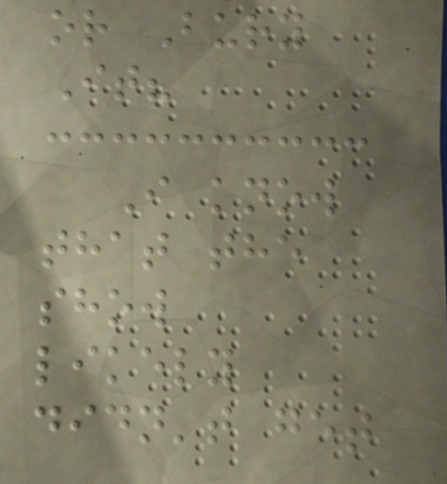or Bury
It?
I know
that the
show
likely
didn't get
